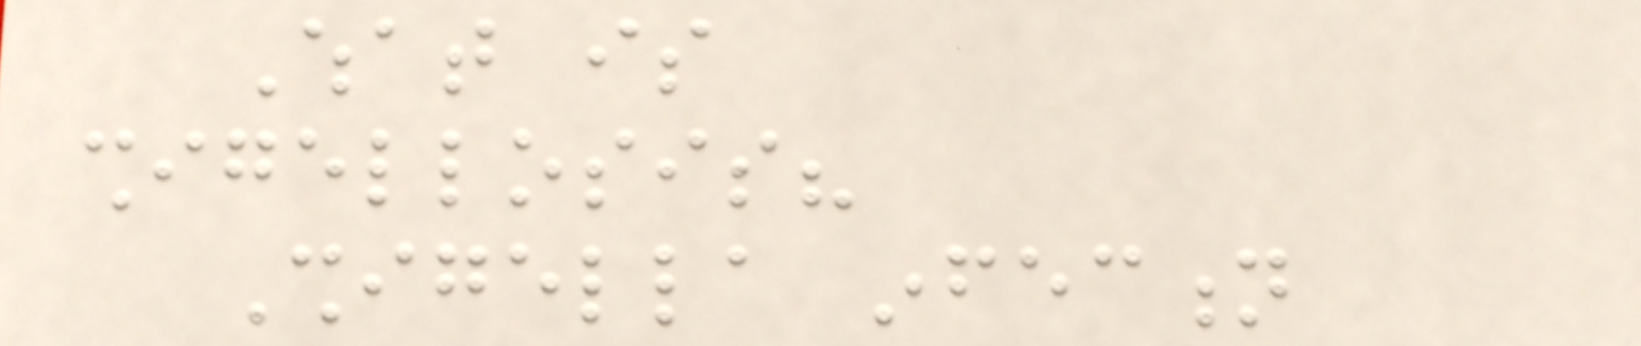What is
shigellosis?
Shigella infection
